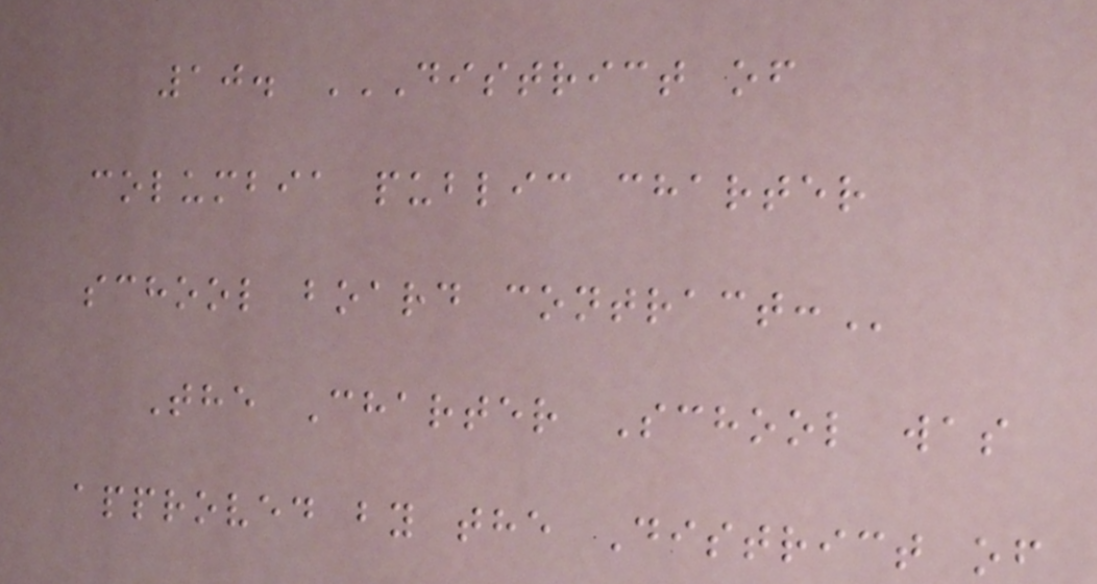10. DISTRICT OF
COLUMBIA PUBLIC CHARTER
SCHOOL BOARD CONTRACT:
The Charter School was
approved by the District of
